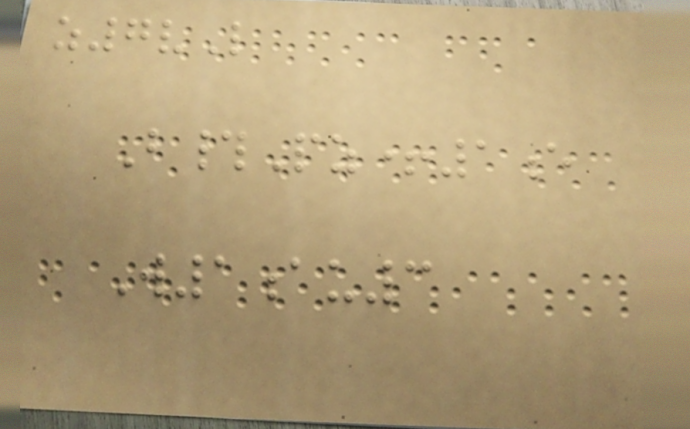z7vL
B#Pz+1e
W1au3
